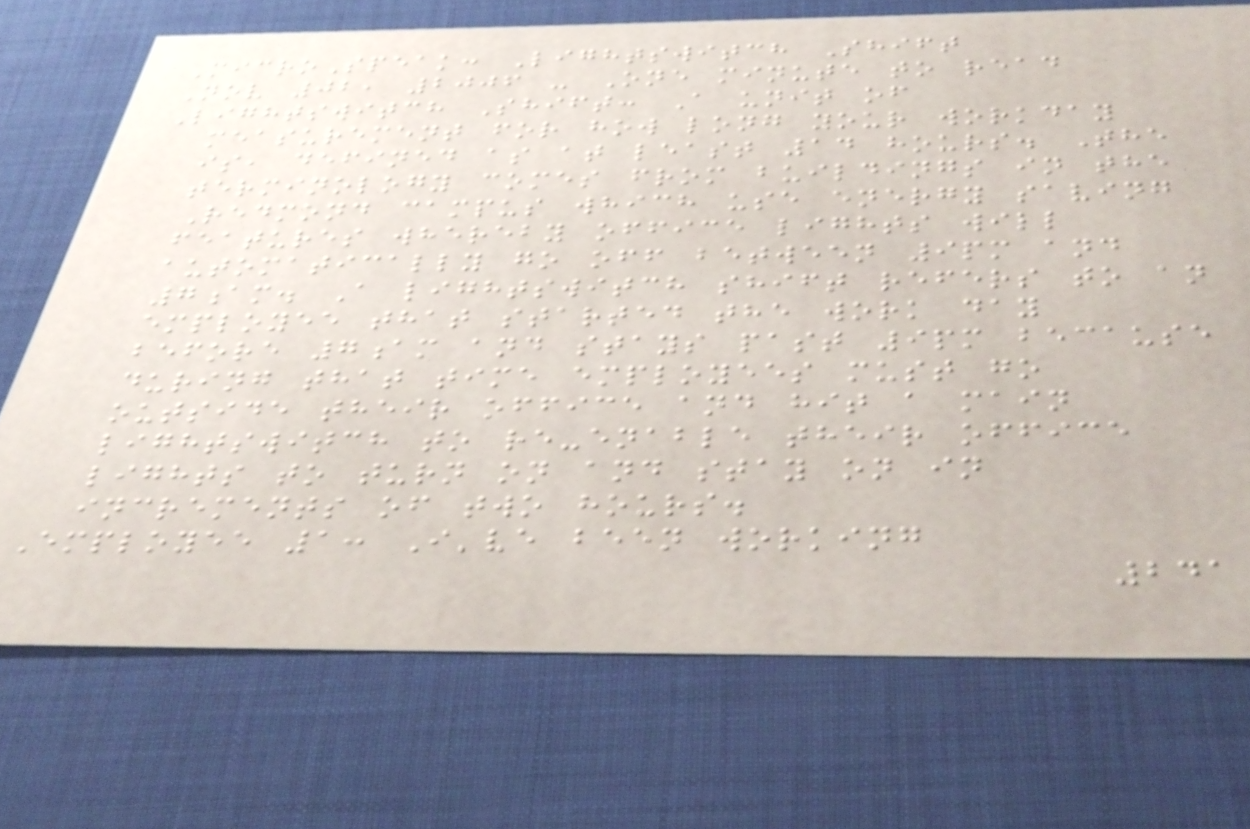MicroSpeak: Lightswitch Shift
Nov 02, 2006 - One minute to read
Lightswitch Shift: A unit of
measurement for how long your workday
is, defined as at least 14 hours. The
terminology comes from buildings in the
Redmond campus which use energy saving
features whereby office lights will
automatically go off between 9pm and
7am. A lightswitch shift refers to an
employee that started the work day
before 7am and stays past 9pm because
during that time employees must go
outside their office and hit a main
lightswitch to re-enable their office
lights to turn on and stay on in
increments of two hours.
Employee 1: I've been working
241
